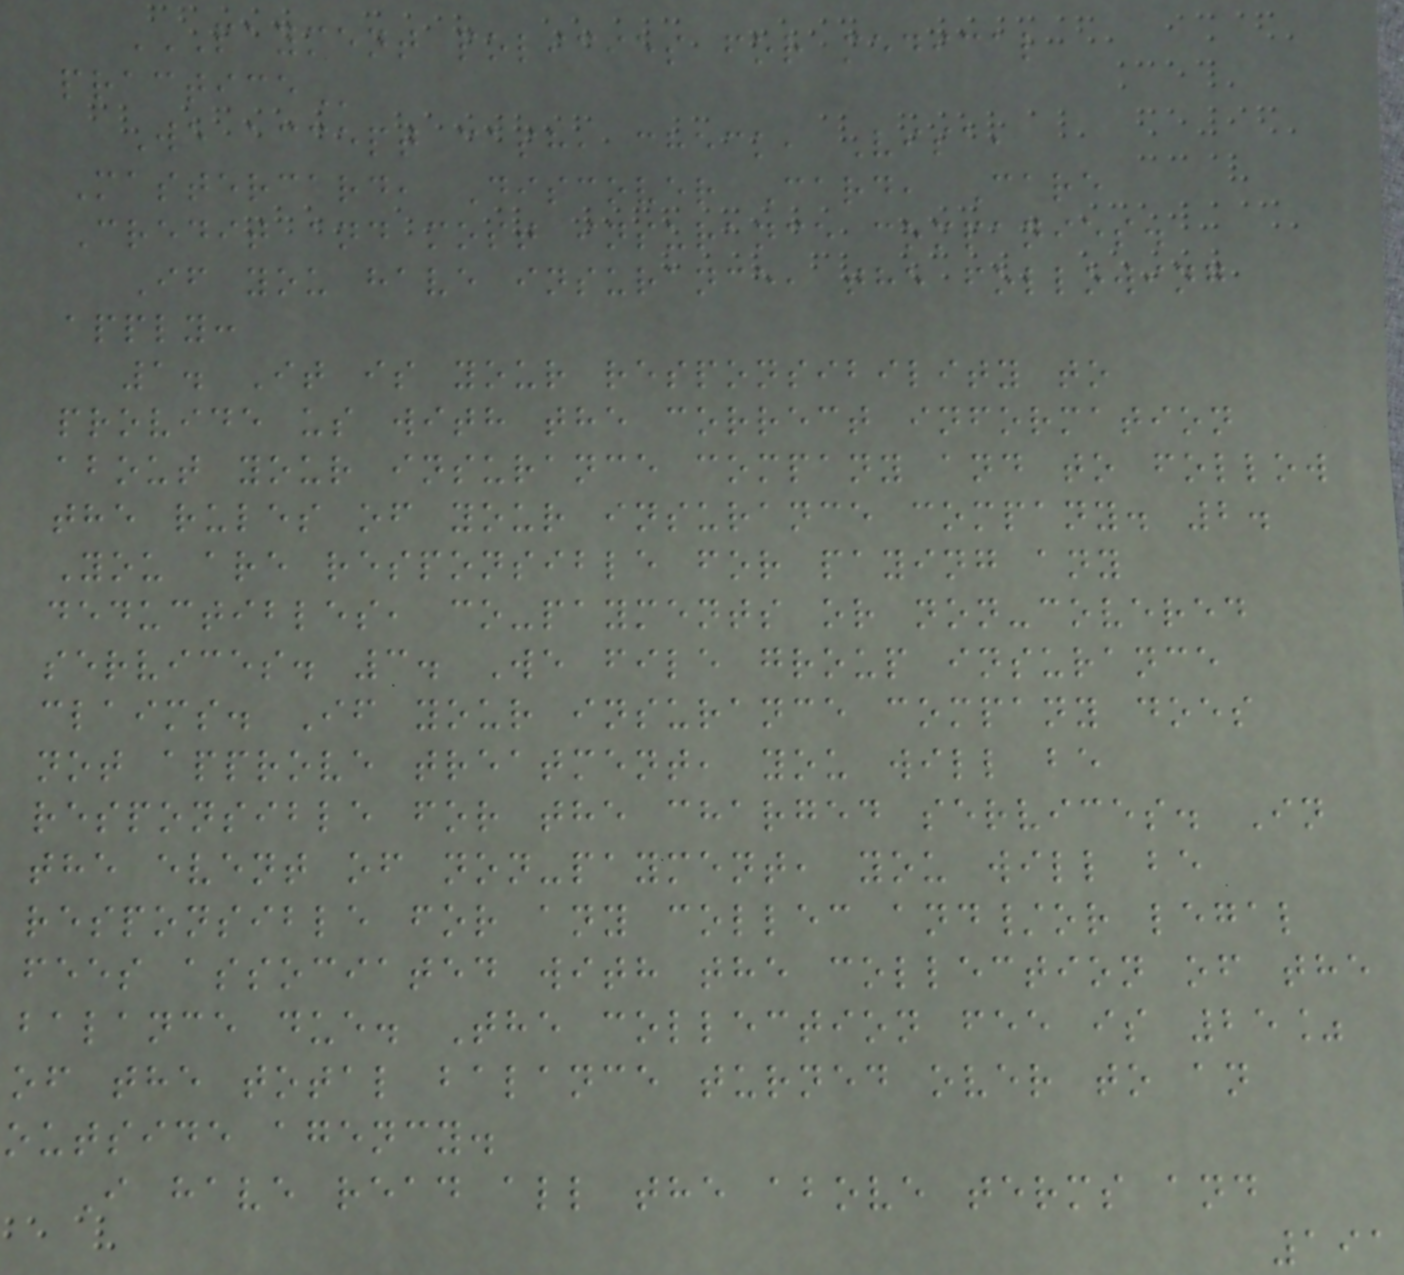PAYMENT POLICIES FOR MEDICAL
PRACTICE
We accept cash, check, Visa,
Mastercard, Discover Card, Care
Credit and most insurance companies.
If you have insurance, the following
apply:
1. It is your responsibility to
provide us with the correct information
about your insurance company and to follow
the rules of your insurance company. 2.
You are responsible for paying any
deductibles, co-payments or non-covered
services. 3. We file group insurance
claims. If your insurance company does
not approve treatment, you will be
responsible for the charged services. In
the event of non-payment, you will be
responsible for any collec and/or legal
fees associated with the collection of the
balance due. The collection fee is 25%
of the total balance turned over to an
outside agency.
I have read all the above terms and
191
